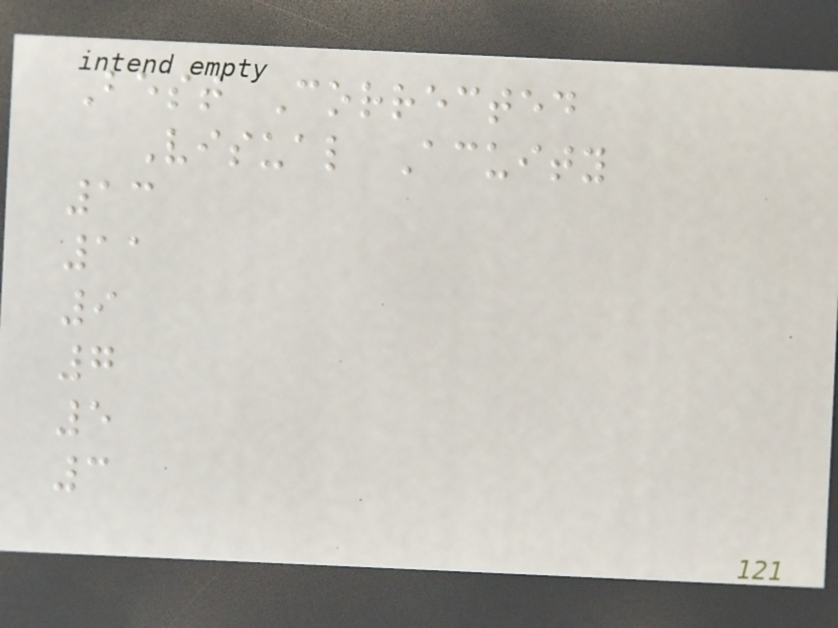Best Corrected
Visual Acuity
13
11
9
7
5
3
